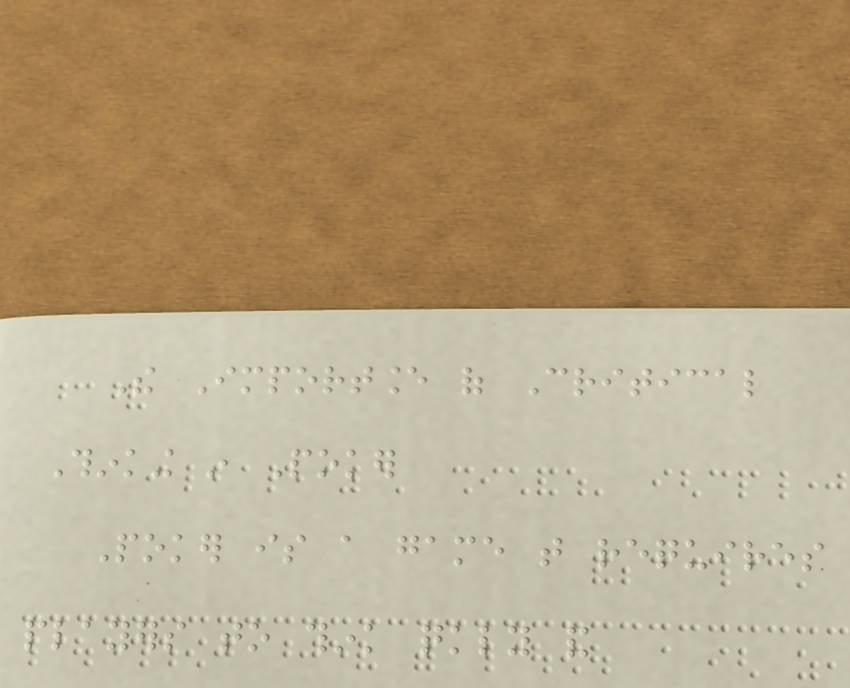The Importance of Critical
Thinking in Poker
Poker is a game that requires
players to think quickly and
